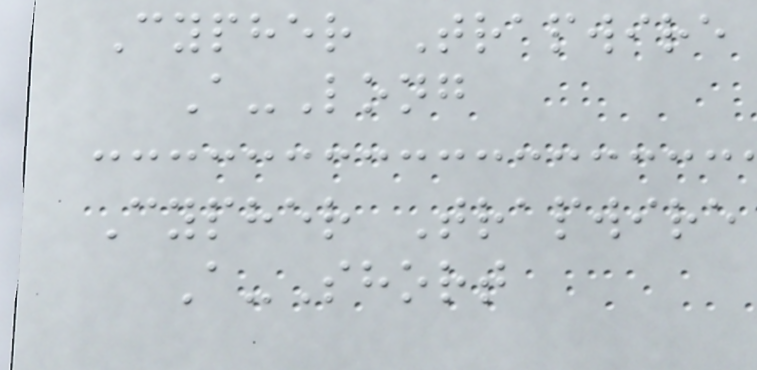Cypher Trapwire
A-Long
Cypher Trapwire
A-Short
